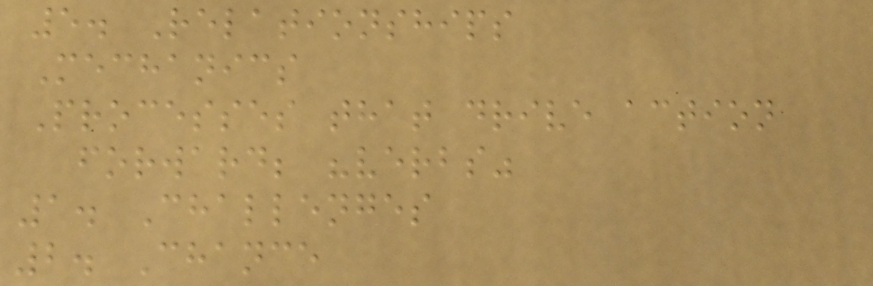5. Relationships
Mechanics
Processes that drive action
forward; "verbs"
1. Challenges
2. Chance
